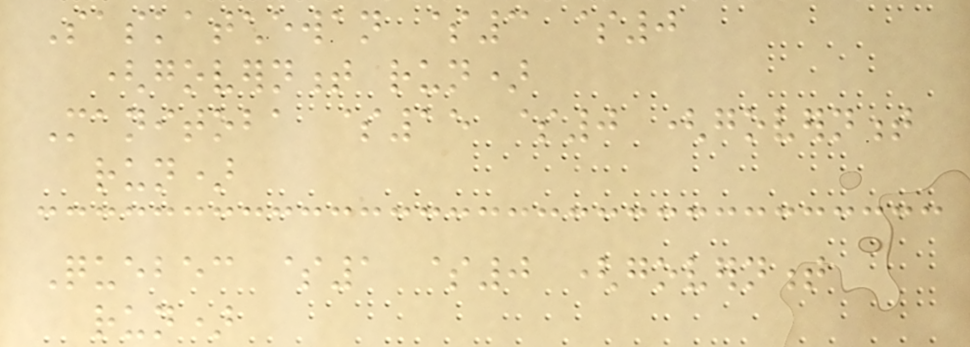Saskatchewan $3 $0
(government run)
Manitoba $15 $0 (government
run)
Quebec $1 $0 (government
run)
